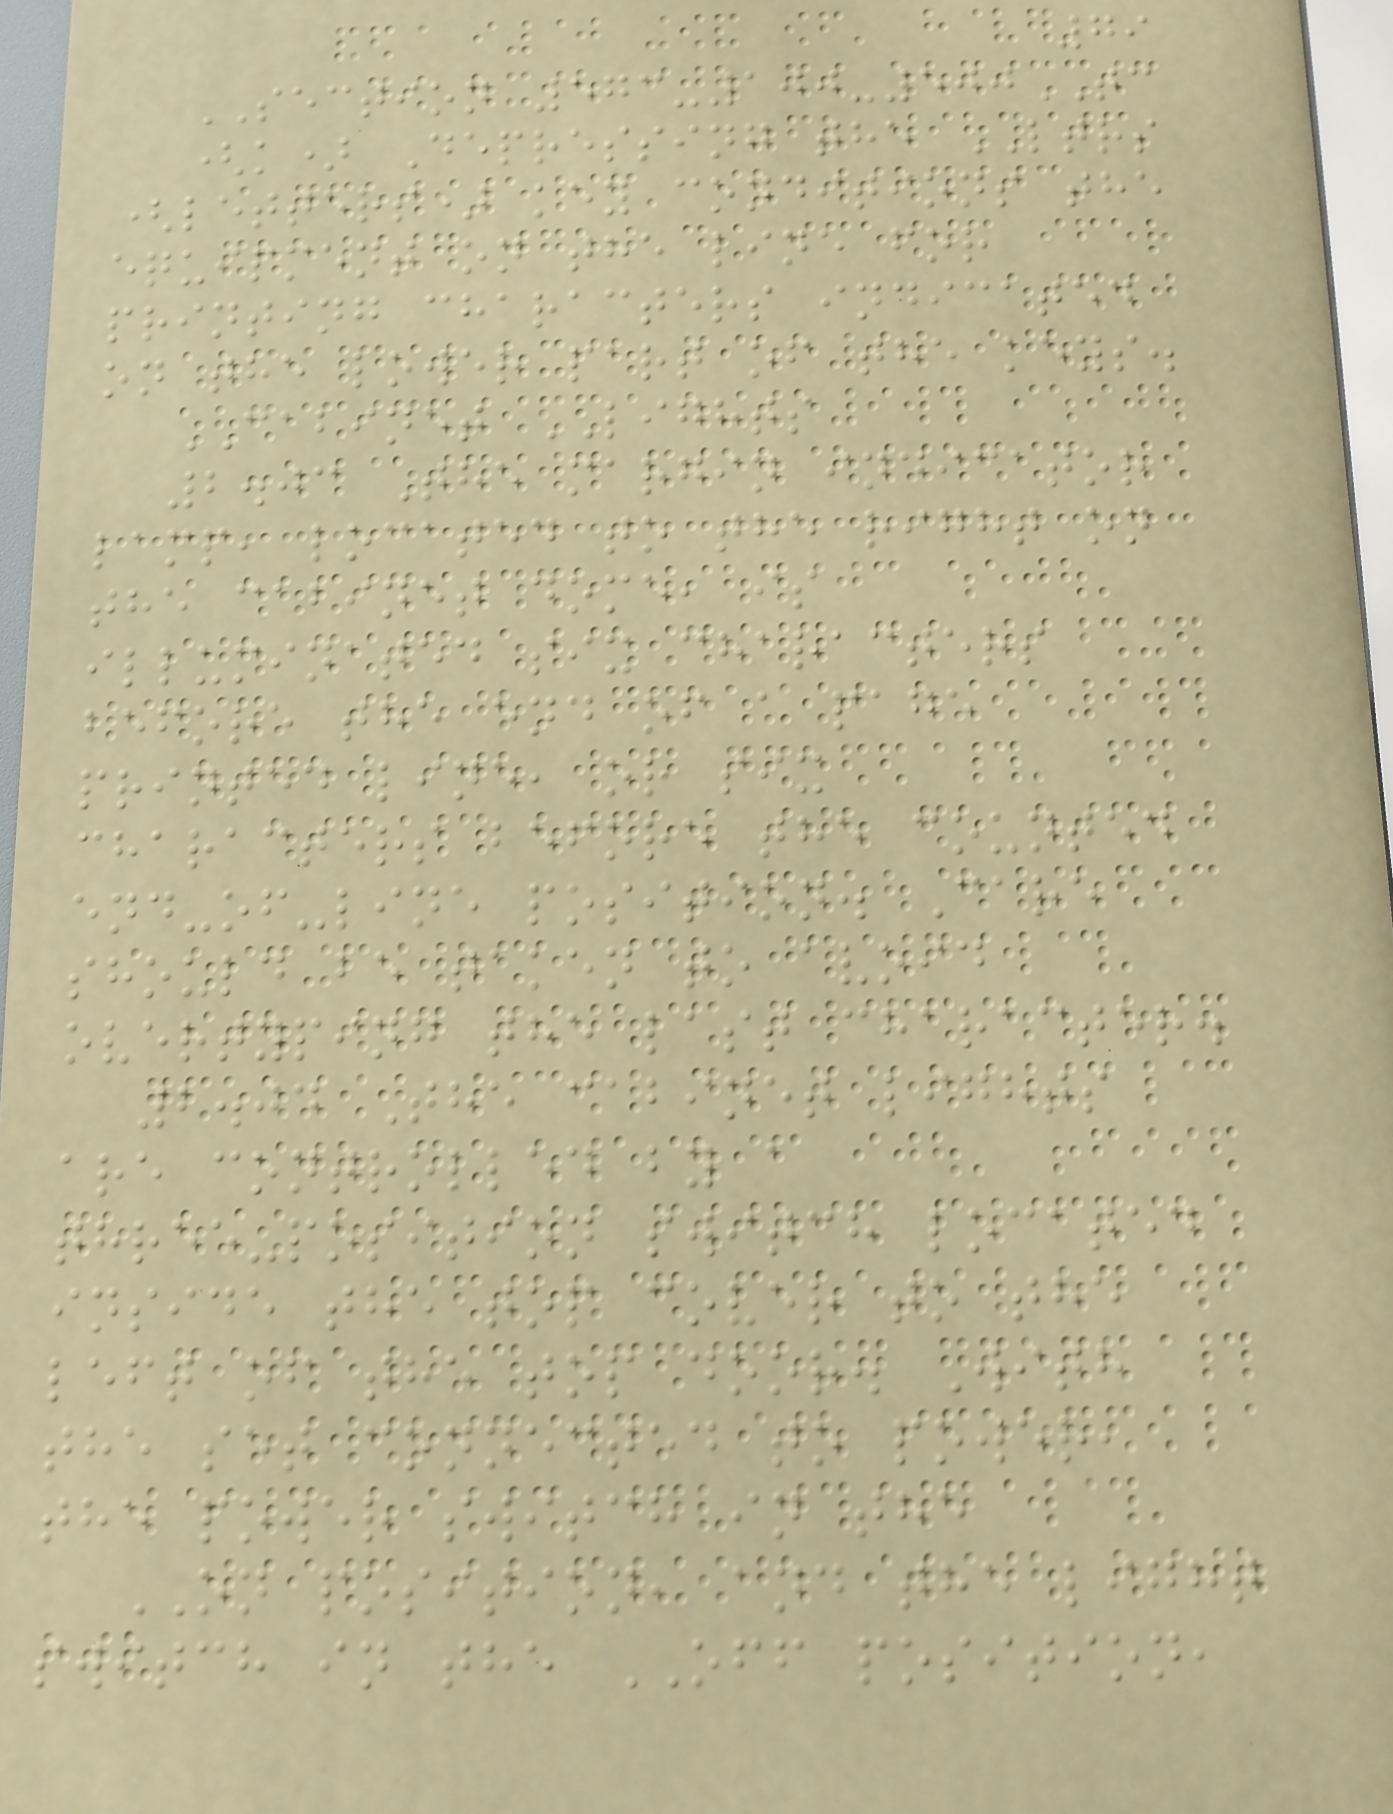79
SECTION 573-100-500TC
(k) Depressing the LTRS
(letters) key conditions the
equipment on the line for
printing characters indicated
on the lower part of the keys.
CABINET LIGHTS
2.03 The margin indicator
lamp, located to the right on
the cabinet dome, is
illuminated six characters
before the end of a page
printed line, or six
characters before the counted
end-of-line position. Care
should be taken to avoid
overtyping the last character.
2.04 The cabinet lights
are controlled by a
three-position switch located
inside the top cover to the
left of the top door. With
the set connected to power,
the power switch in the
ON position, and the light
switch in the OFF position,
